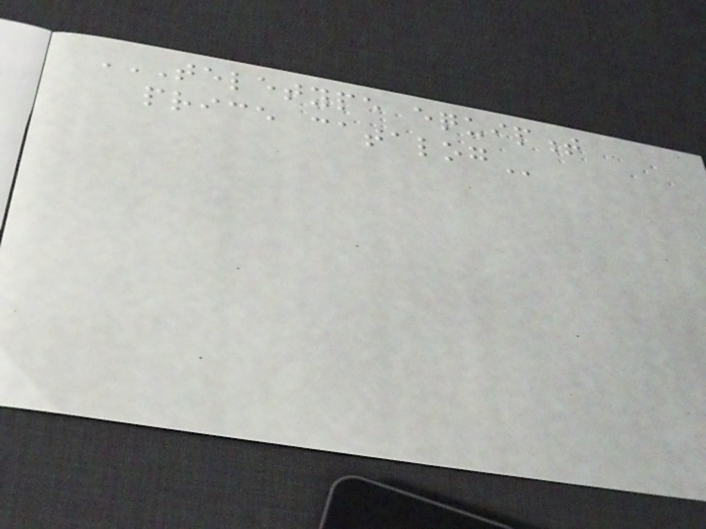TELETYPE EQUIPMENT
PRICE CATALOG
